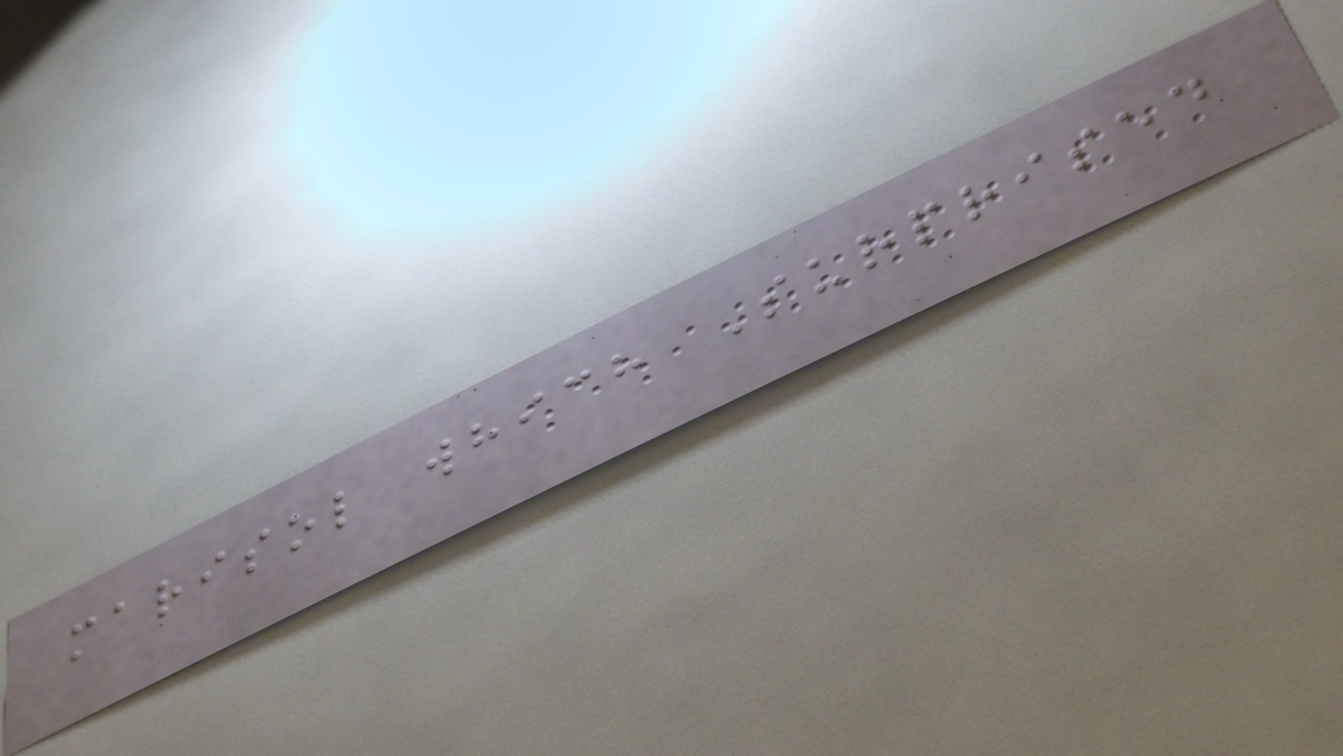marisol which Surprised
